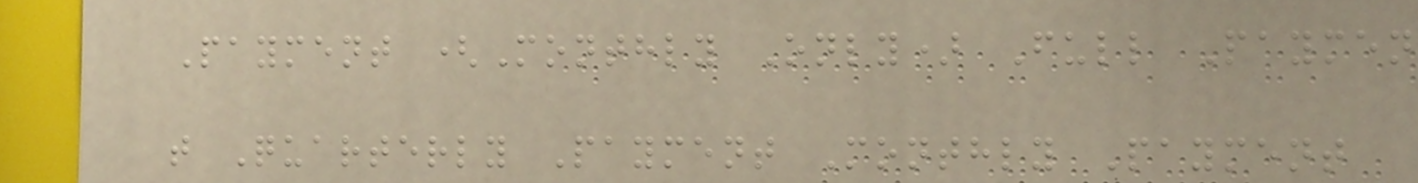Payment (Monthly Only) Full Paymen
t Quarterly Payment Monthly Payment
